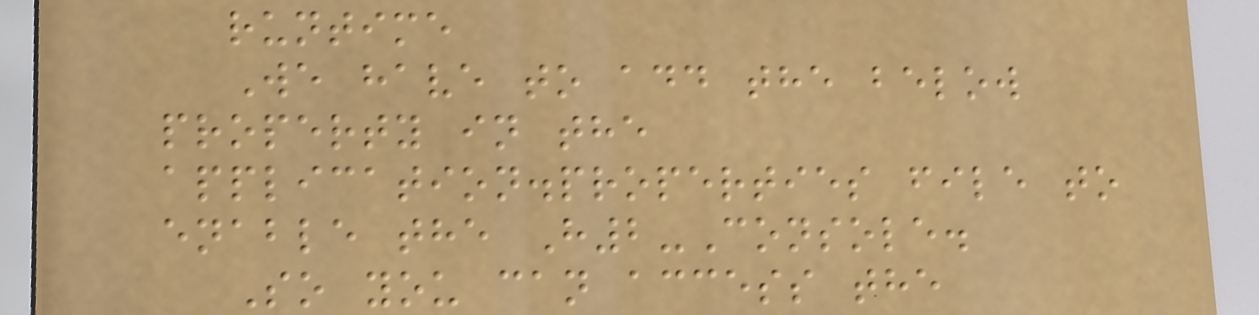runtime
We have to add the below
property in the
application.properties file to
enable the H2-Console.
So you can access the
